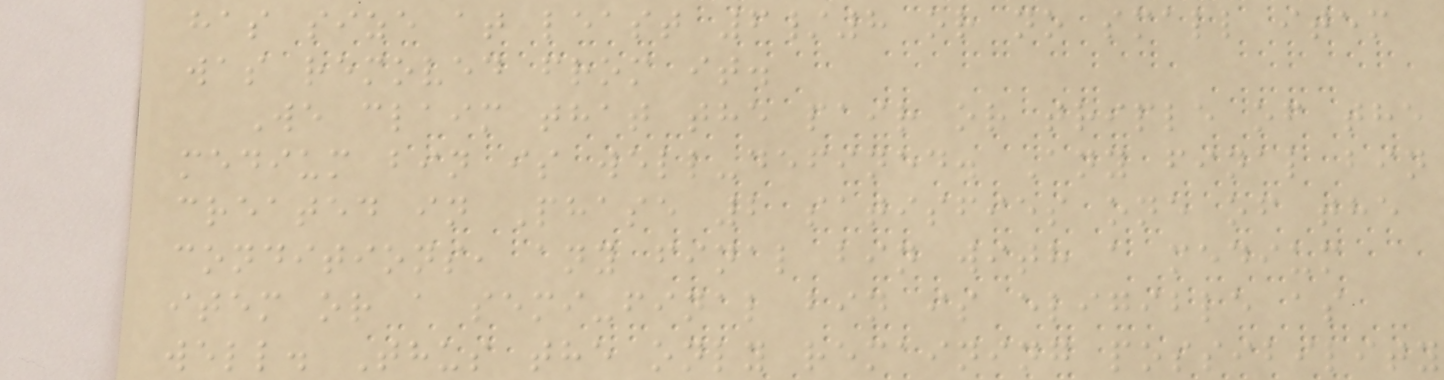has size at least 6/8 or no small item
was removed from it.
We claim that the pair or triple of the
medium bin is well-defined. Any final bin
created in Phase 2 satisfies one of the
conditions, any final bin with a medium
item or a semi-final bin is eligible as
well. Thus the only remaining possibility
